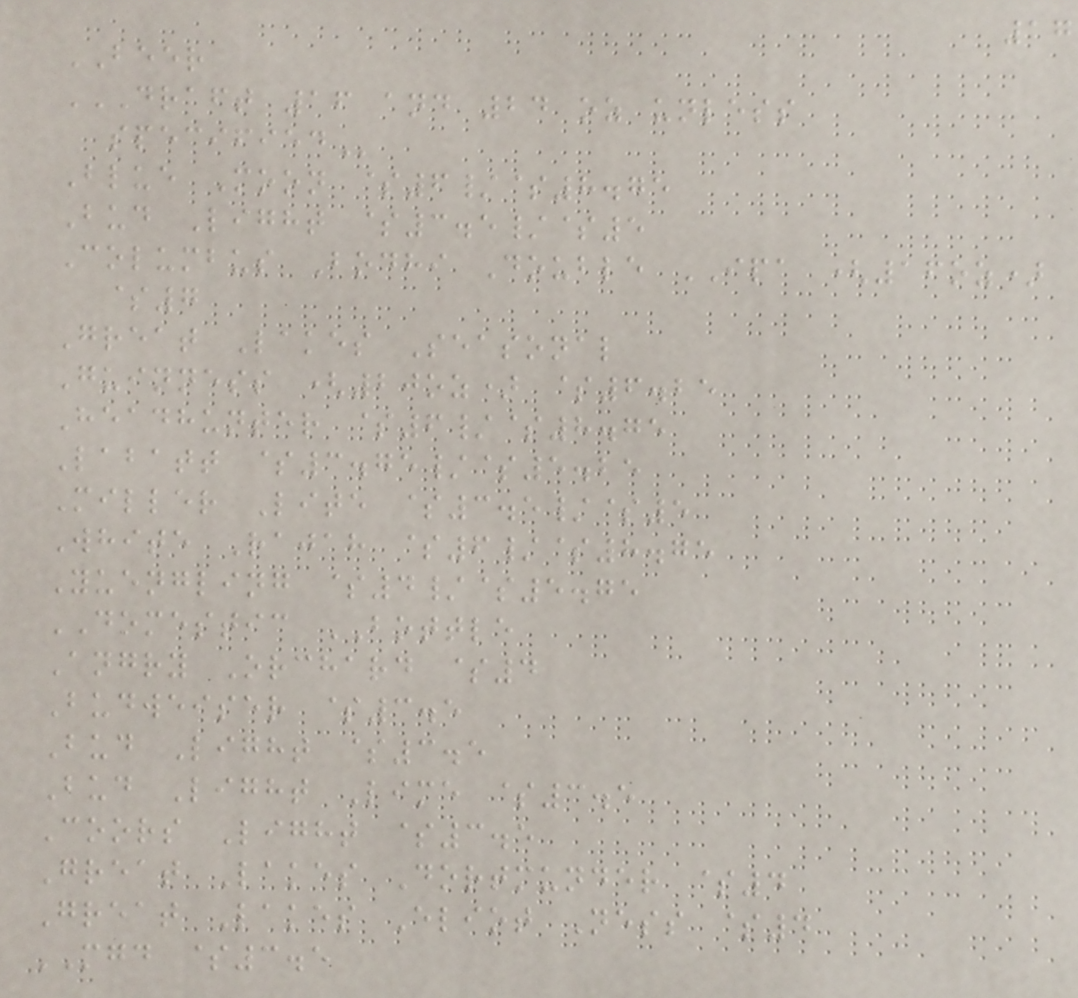17
BEER
DRAFT 16 AND 24 OZ UNLESS
SPECIFIED
Blue Moon $6/$8.75
Bud Light $3.5/$5
Columbus Bodhi Double IPA (16oz)
$7
Great Lakes Seasonal
Guinness (20oz) $6.25
Headhunter $6/$8.75
Labatt $3.75/$5.25
Miller Lite $3.5/$5
White Rajah $6/$8.75
Yuengling $4/$5.75
DOMESTIC BOTTLE
Angry Orchard $4
Budweiser $3.5
Bud Light $3.5
Bud Light Lime $3.5
Coors Light $3.5
Great Lakes Dortmunder $4
Great Lakes Eliot Ness $4
MGD $3.5
